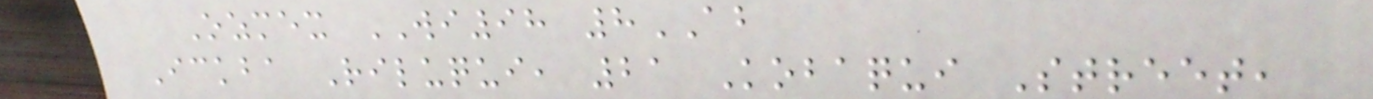Ozmex WI98 8AB
Ickba Riluqui, 21 Kobaqui Street,
